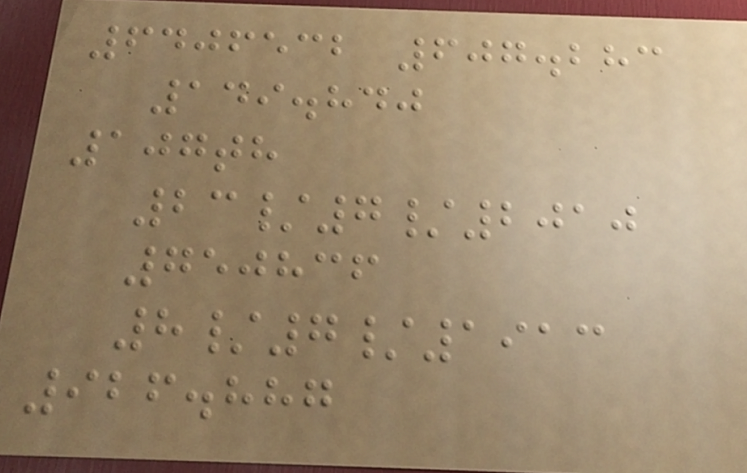6406532 607.283
149.840
107th
23/7/2010
750836
8/7/1913
926.887
